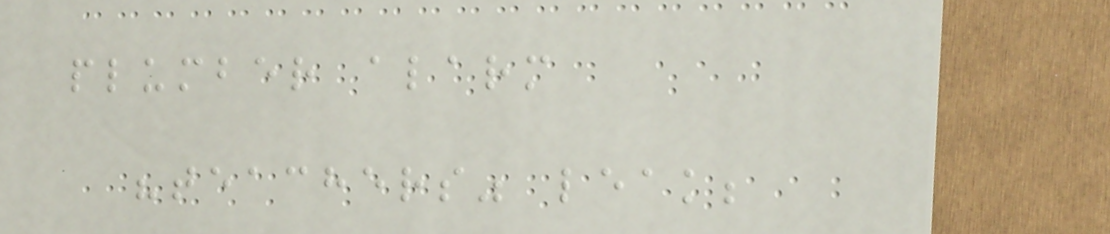plumber alarm
"teachers" leak;
